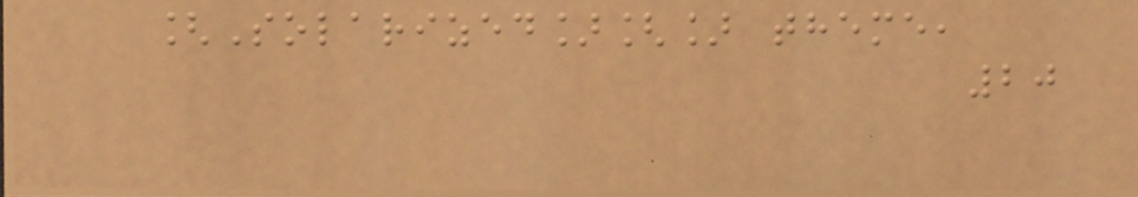[Solarized][] theme,
20
